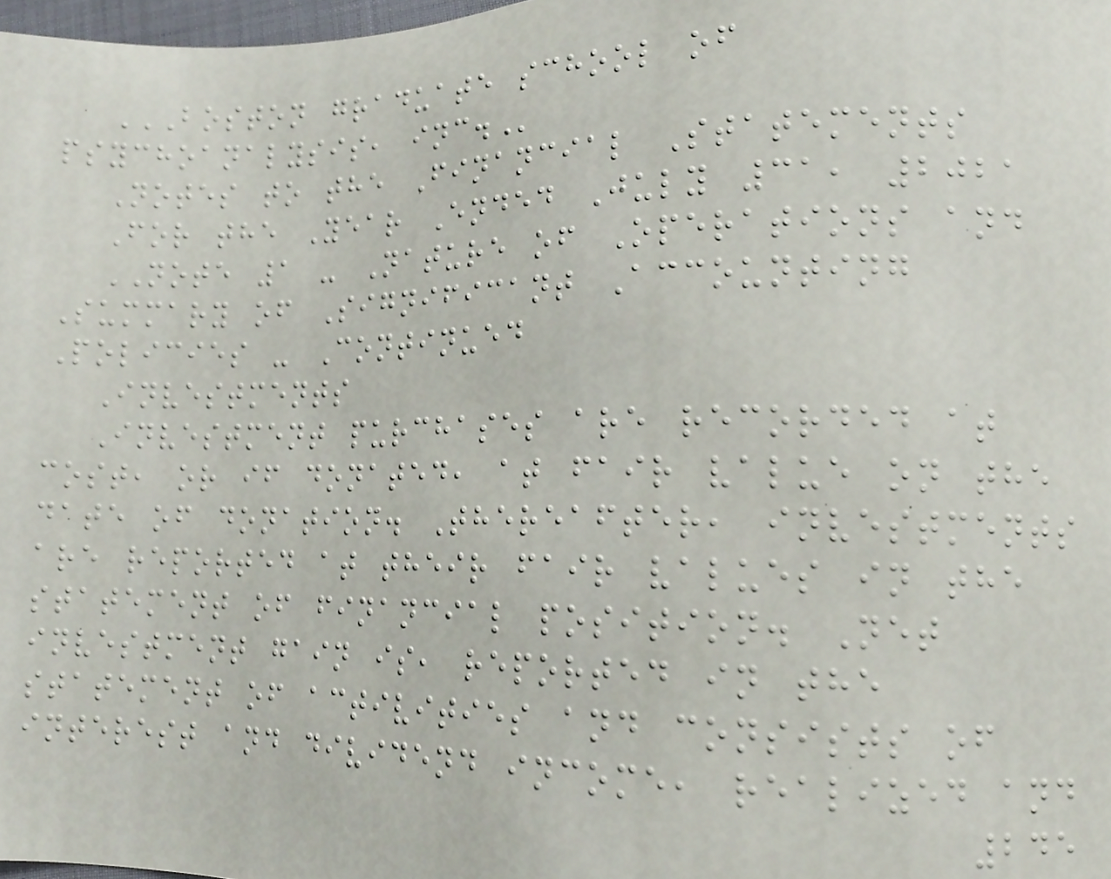BOSTON GRADUATE SCHOOL OF
PSYCHOANALYSIS, INC.
Notes to the Financial Statements
For the Year Ended July 31, 2021
NOTE 1 - Nature of Operations and
Summary of Significant Accounting
Policies - Continued
Investments
Investment purchases are recorded at
cost, or if donated, at fair value on the
date of donation. Thereafter, investments
are reported at their fair values in the
statement of financial position. Net
investment gain is, reported in the
statement of activities and consists of
interest and dividend income, realized and
245
